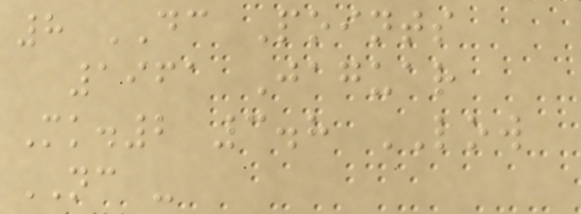8 DC Points
1961 Jaguar
Mk.2 3.8 LOW
NC -
